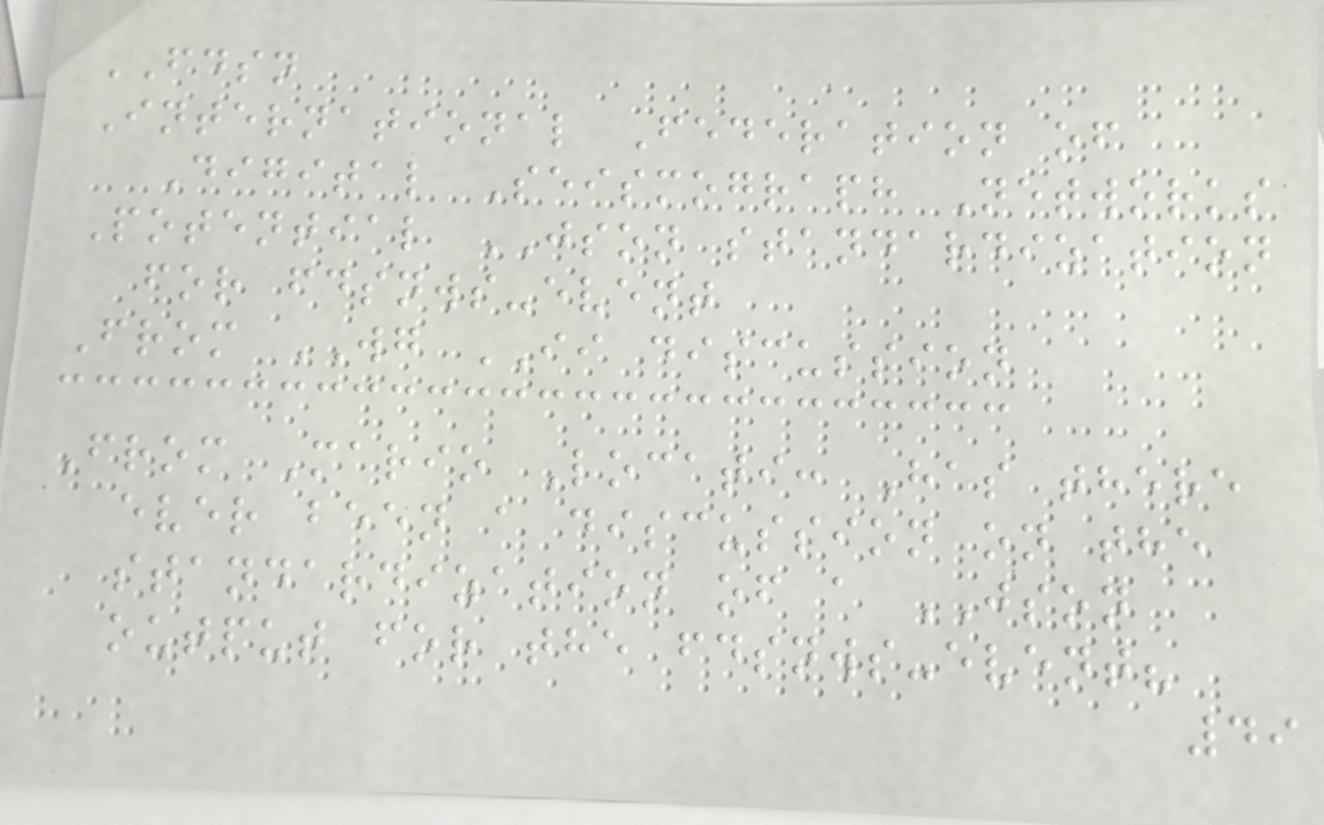FDSN
International Federation of
Digital Seismograph Networks
Potential JSON standardization
for fdsnws-event
From WG II discussion
From Mario Locati: Has there
ever been a discussion on the
standardization of a JSON
output for the fdsnws-event?
49
